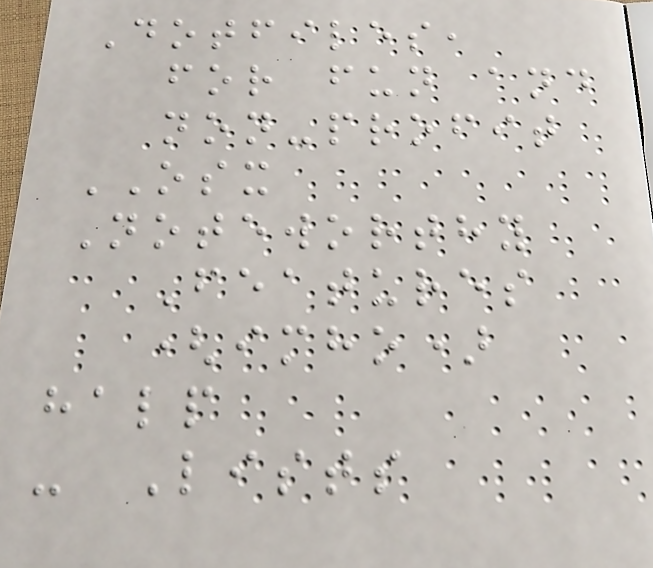Dotfiles,
for fun and
non-profit
OSX
Noteworthy
Features
(imho)
halp
- Lists
